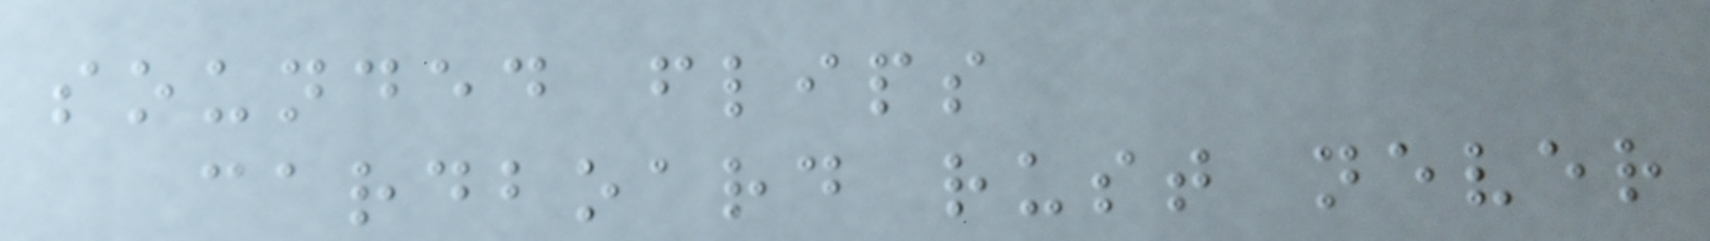sounded flips
cardboard rust never
